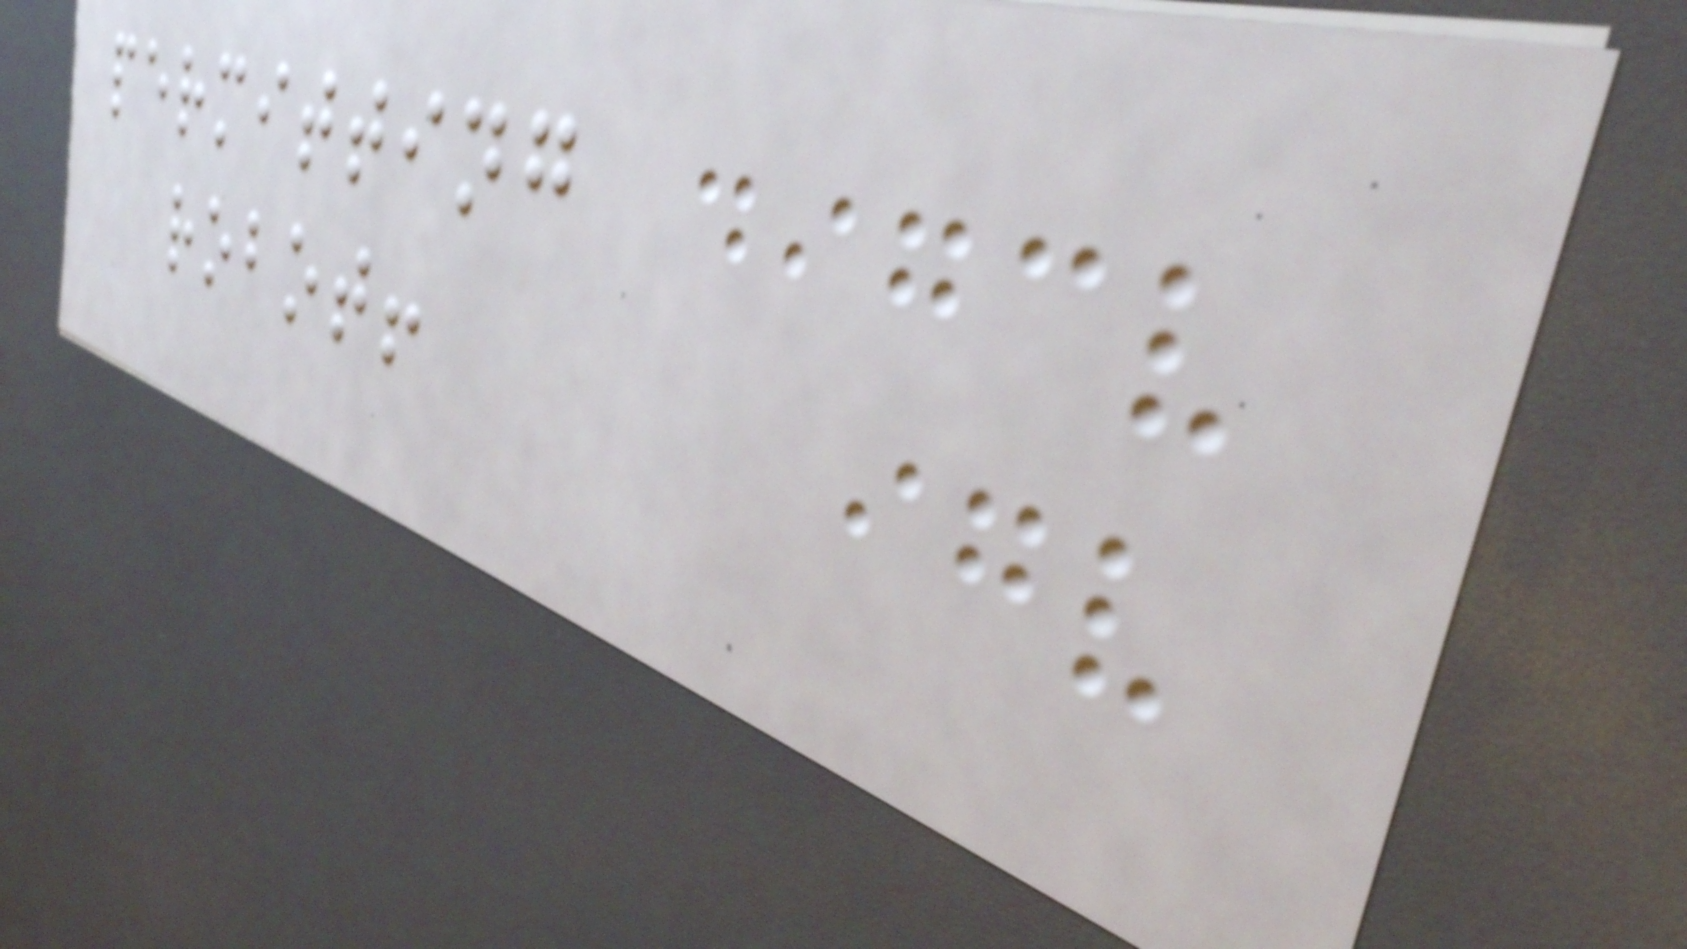permitting
robot!
